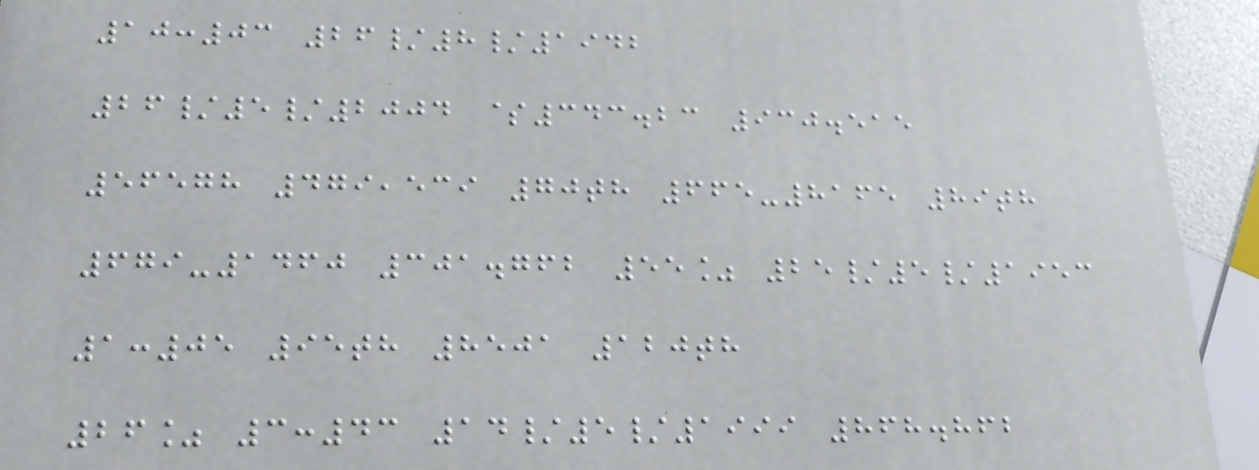10:03 26/8/1942
26/5/2004 $343.23 930.515
56578 479,539 70th 665-8165 89th
679-1460 301.762 55% 25/5/1953
1:05 95th 8501 120th
26% 3:43 14/5/1999 868.862
